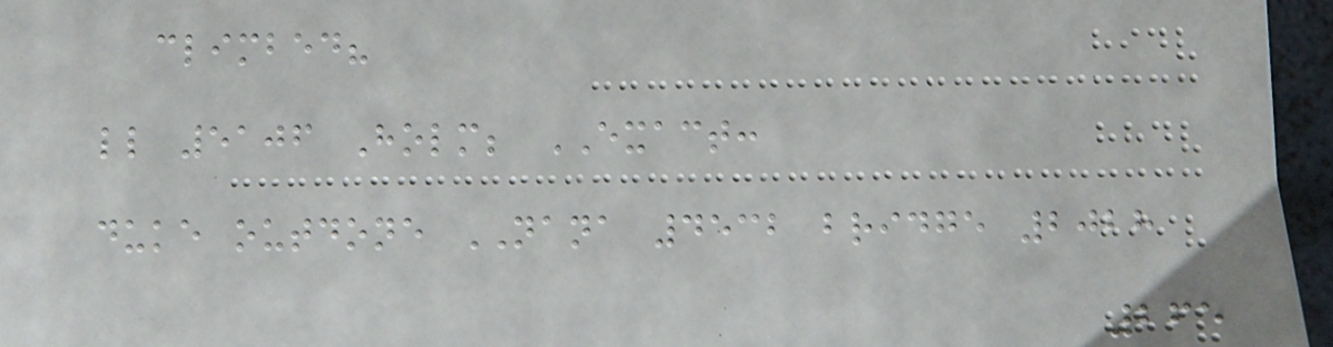climbed?
ll 5106 Holm; EXACT:
duke outdone NANA 4532 bridge 2028
265
